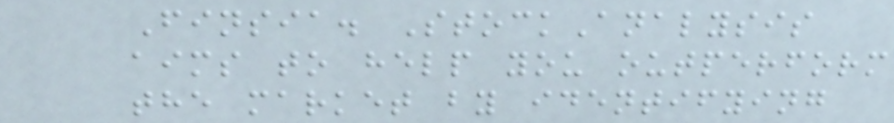Finsia. StockAnalysis
aims to help you outperform
the market by identifying
